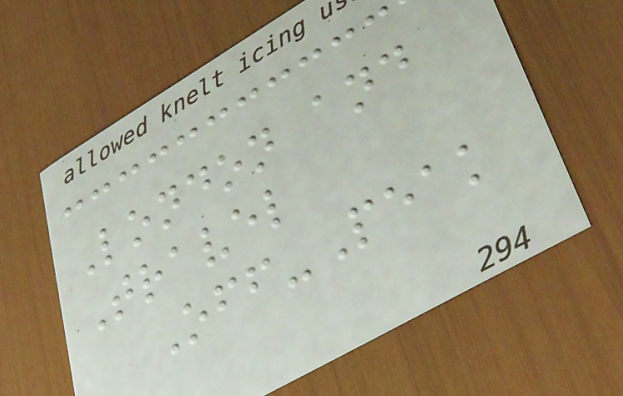London and
Travel
Off-Peak
